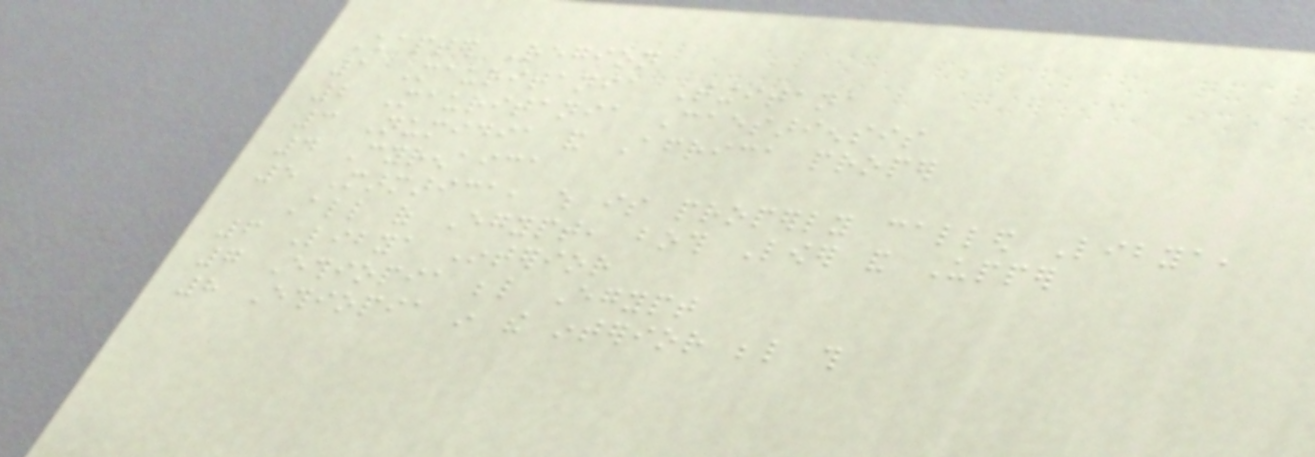Chapter Region
1 Mauritania Tingitana
2 Mauritania Caesariensis
3 Numidia and Africa proper
4 Cyrenaica
5 Marmarica, which is properly called Libya,
All of Egypt, both Lower and Upper
6 Libya Interior
7 Ethiopia below Egypt
8 Ethiopia in the interior below this
